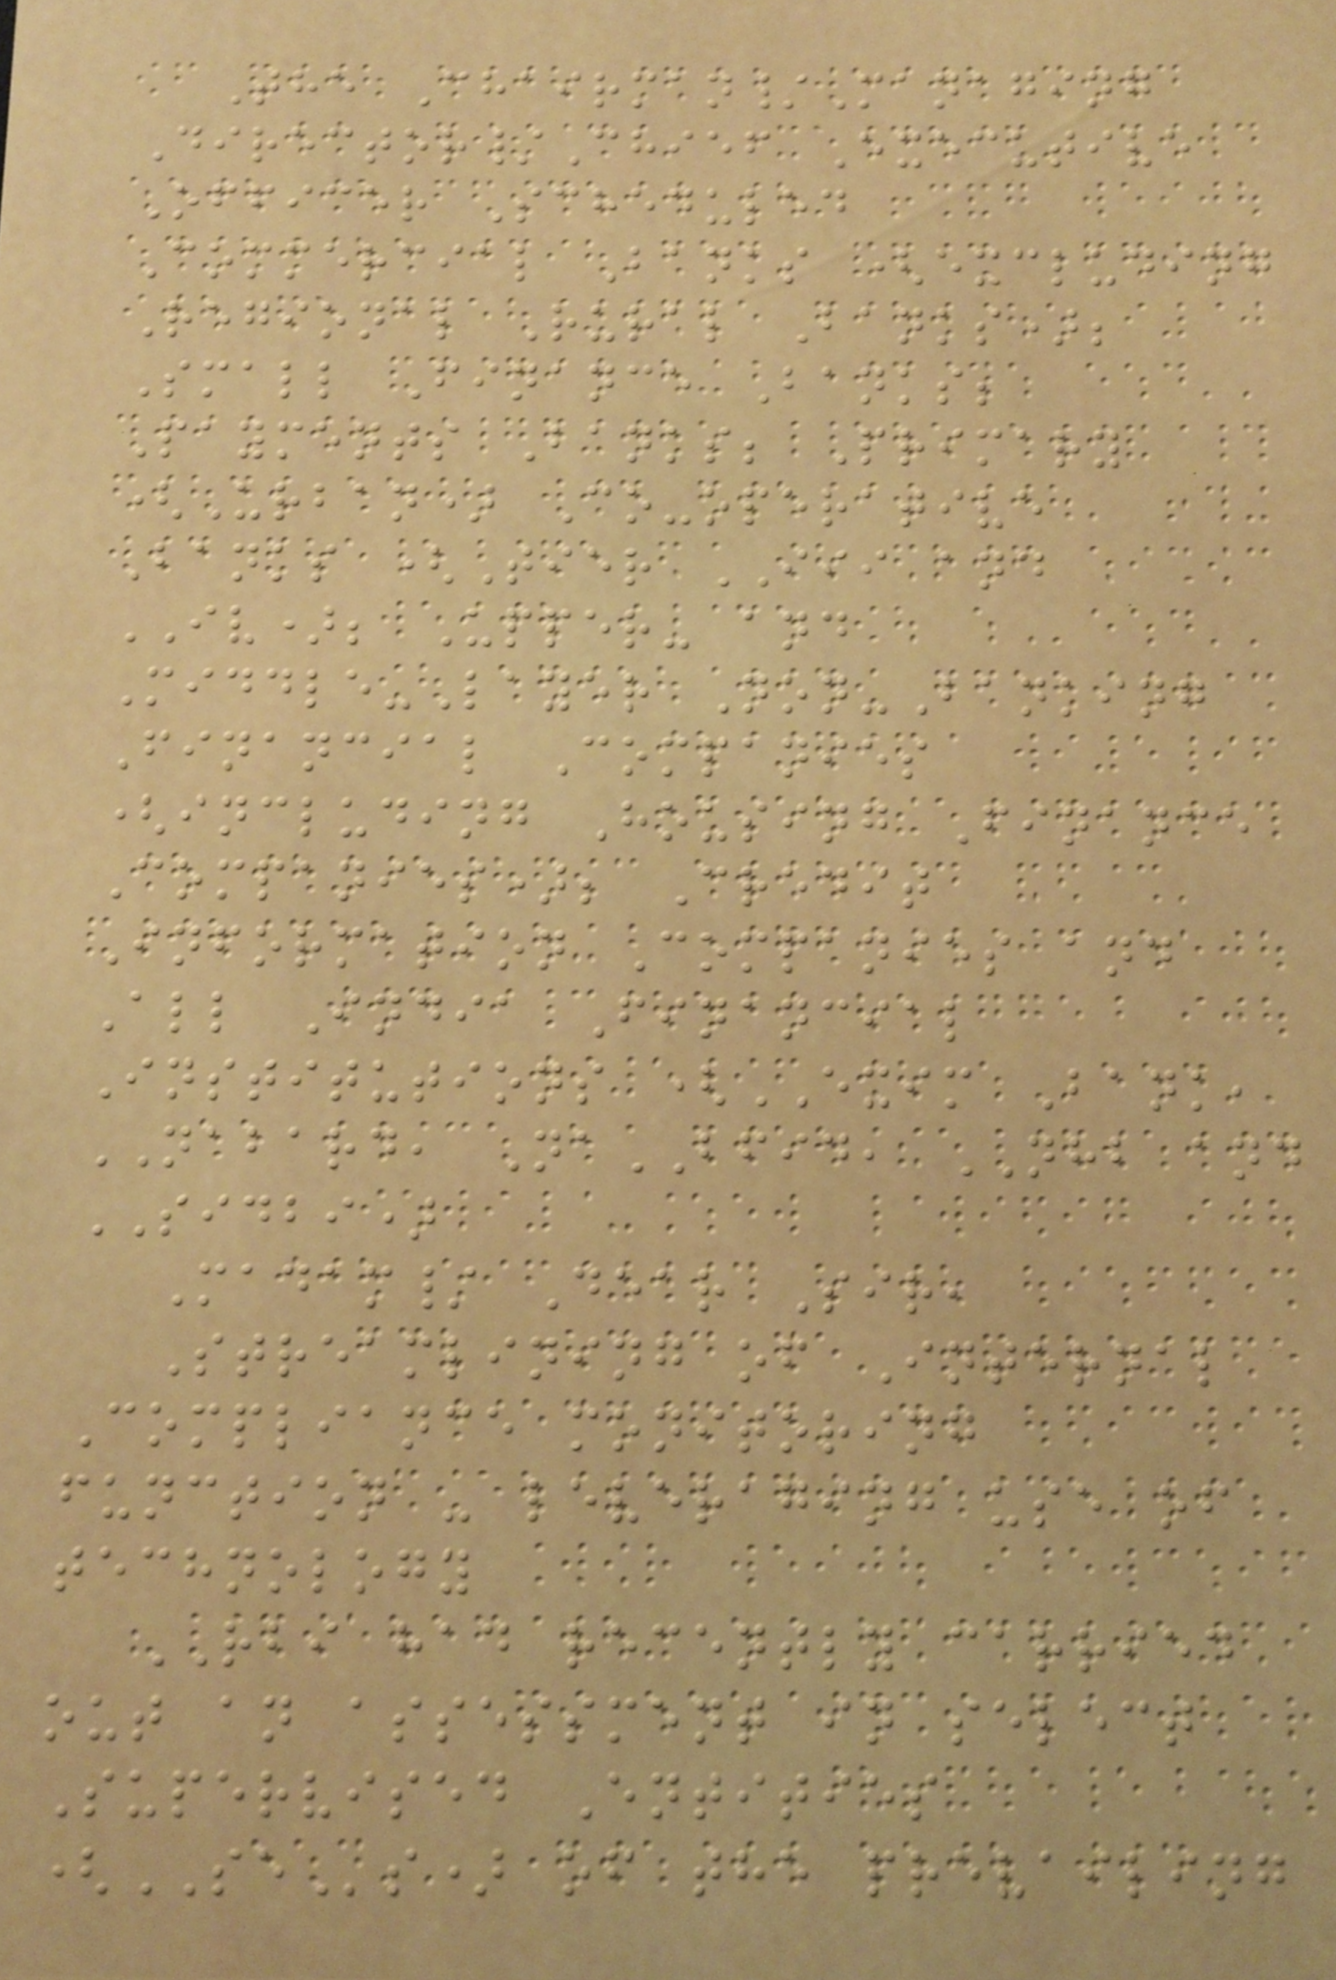The Chairman/Managing
Director/Chief Executive
Officer Scheduled
Commercial Banks (excluding
Regional Rural Banks);
Small Finance Banks;
Payments Banks; Primary
(Urban) Co-operative
Banks (Tier III and
IV); Upper- and
Middle-Layer Non-Banking
Financial Companies
(including Housing Finance
Companies); Credit
Information Companies and
All India Financial
Institutions (EXIM Bank,
NABARD, NaBFID, NHB and
SIDBI)
Madam/ Dear Sir,
Streamlining of Internal
Compliance monitoring
function - leveraging use of
technology
RBI had recently carried
out an assessment in select
Supervised Entities
(SEs) of the prevailing
